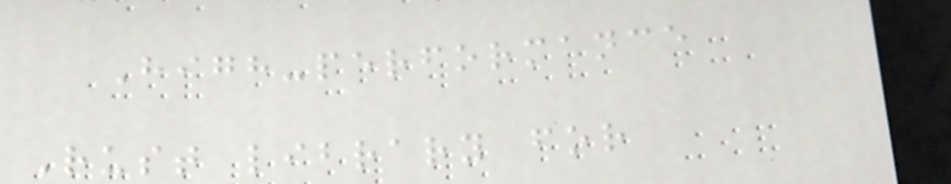High-performance
Rust library for
